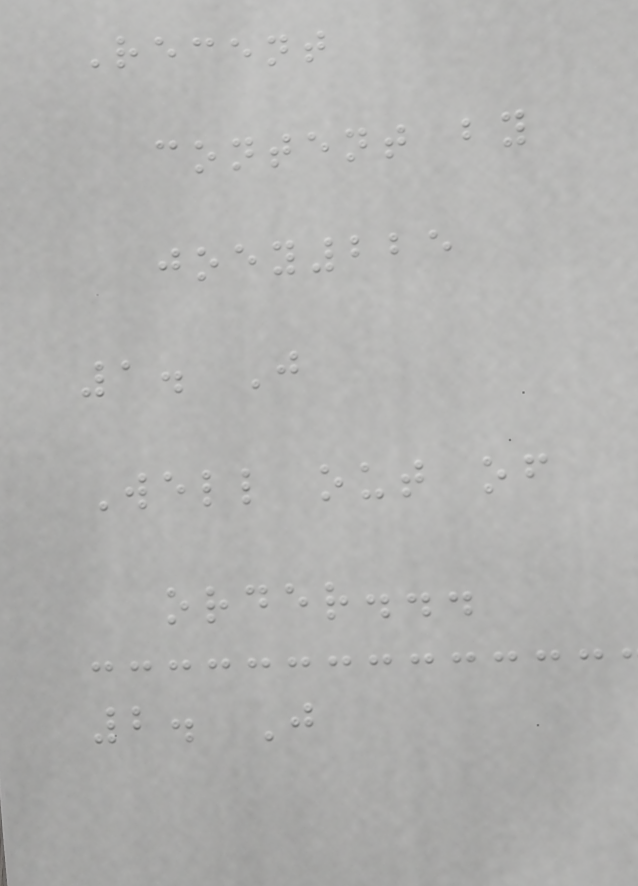Recent
content by
joey225
1. J
Well out of
order...
2. J
